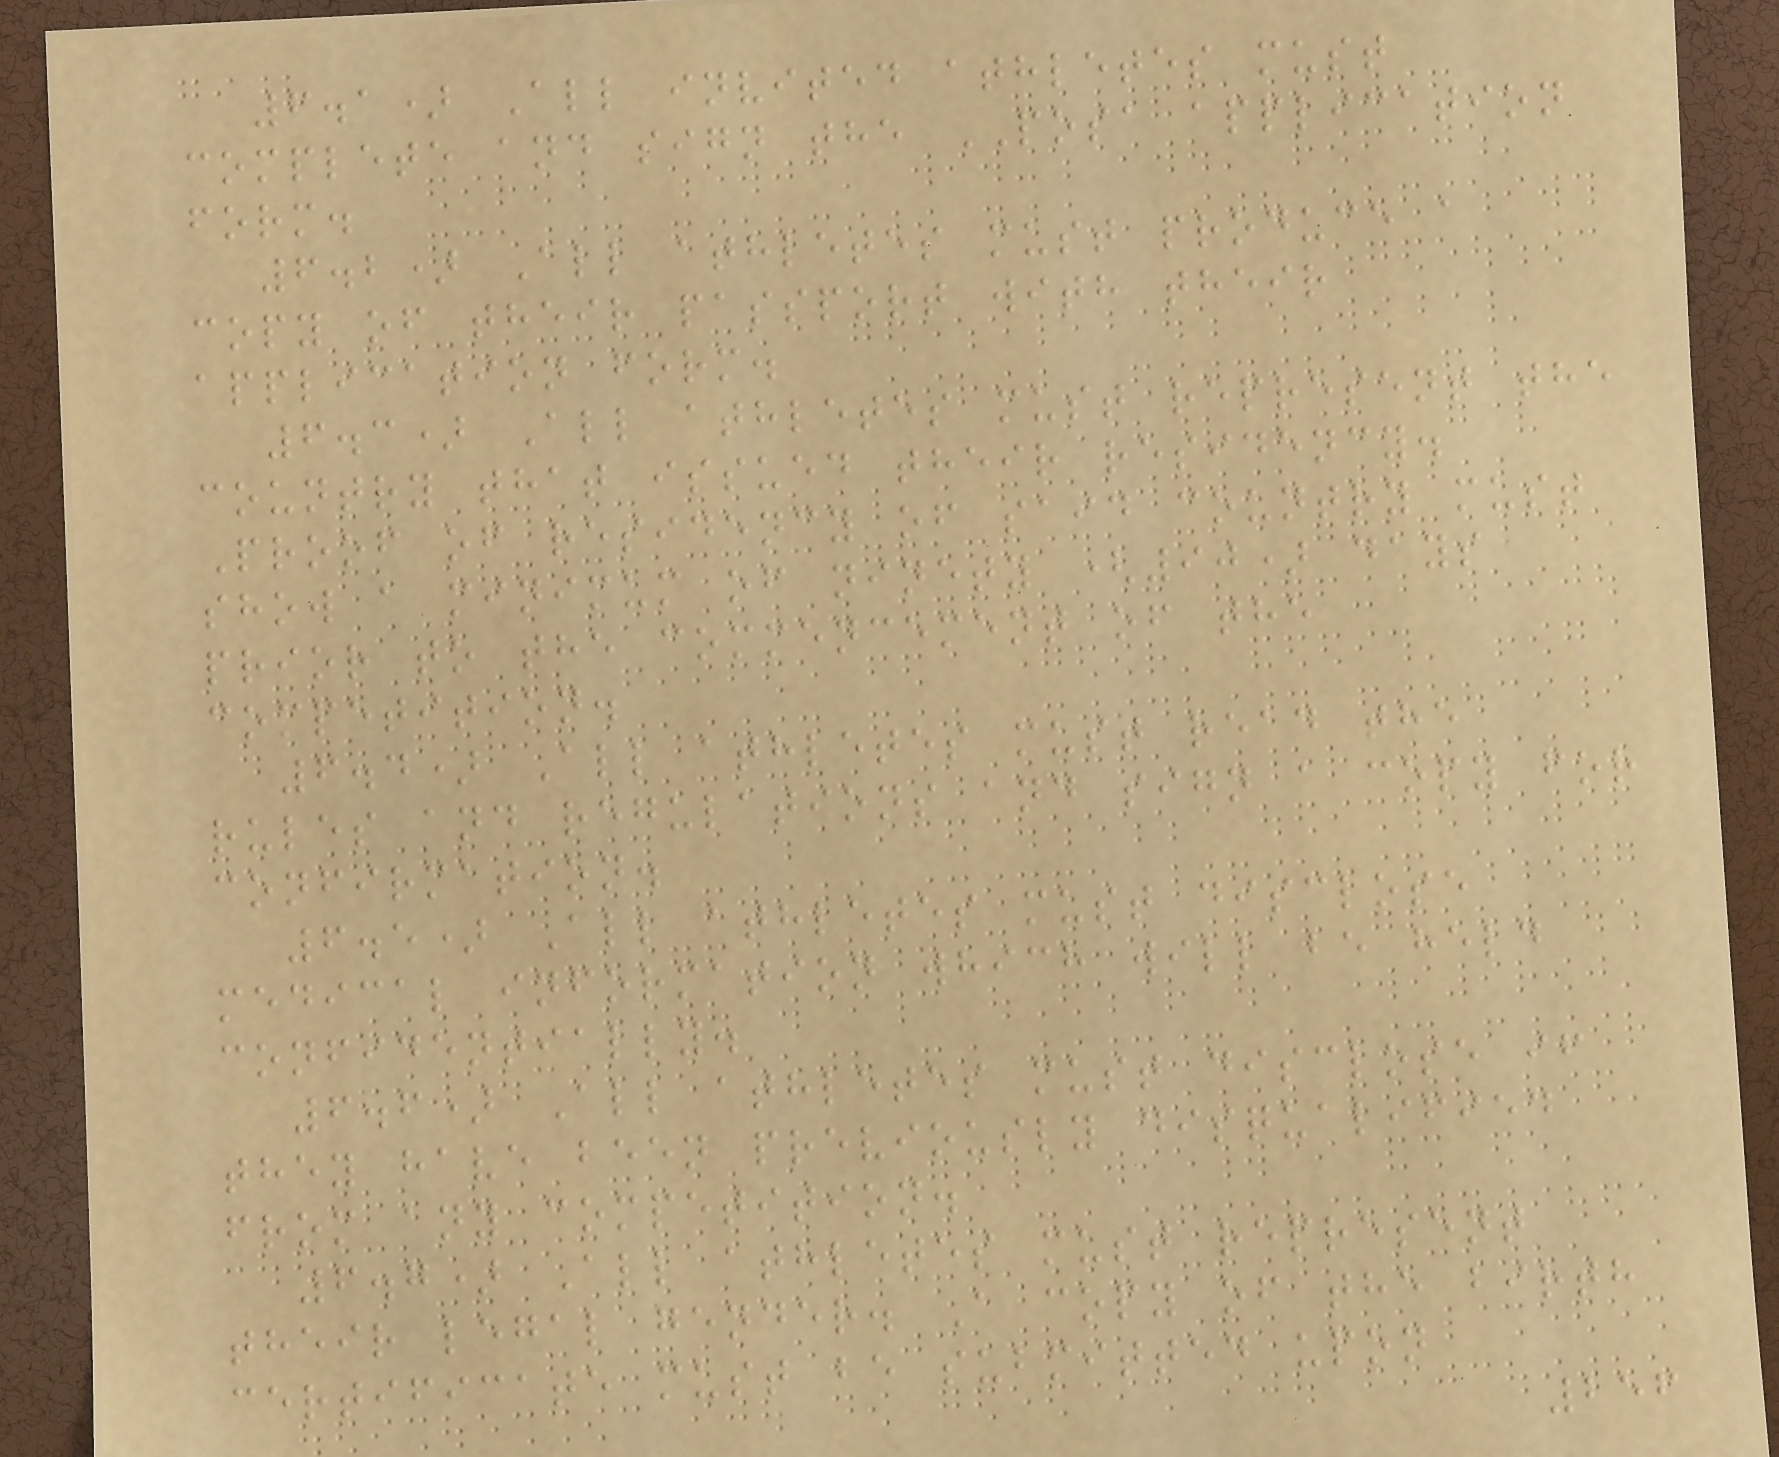6.1) All invited athletes must
complete and sign the POSA application
form.
6.2) All athletes must produce a
copy of their passport with their
application form.
6.3) All athletes must represent the
country that issued their residency.
Proof of residency of said country must
show a minimum of ninety (90) days
prior to the commencement of the
competition.
6.4) All athletes must read the
rules and regulations and sign a copy for
confirmation.
6.5) All athletes must disclose
medical information which will be held
confidentially.
6.6) All athletes must disclose if
they have been previously disqualified
from any competition.
6.7) All athletes must represent
their legal gender. A copy of the birth
certificate must be submitted upon
256
